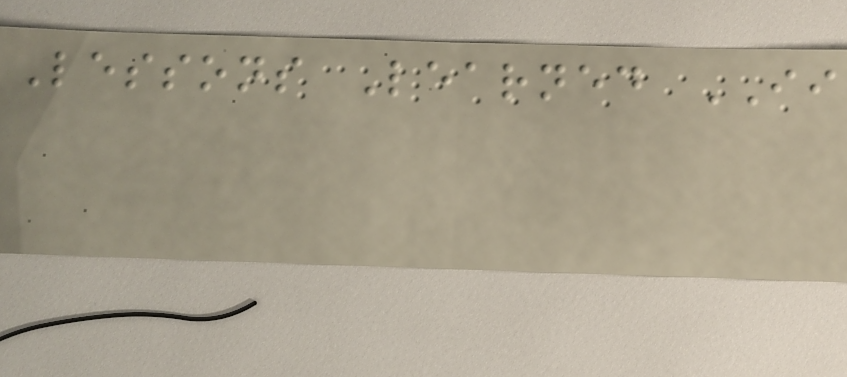Lessons Learned II
